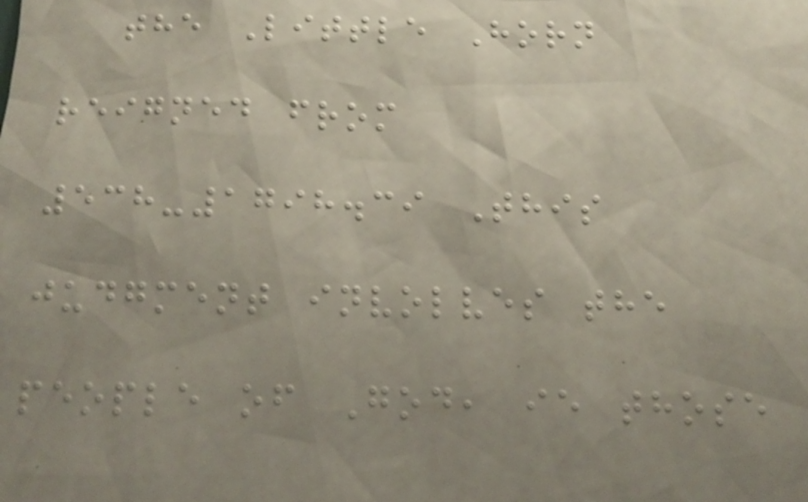the Little Horn
reigned from
538-1798.39 This
judgment involves the
people of God, ie those
